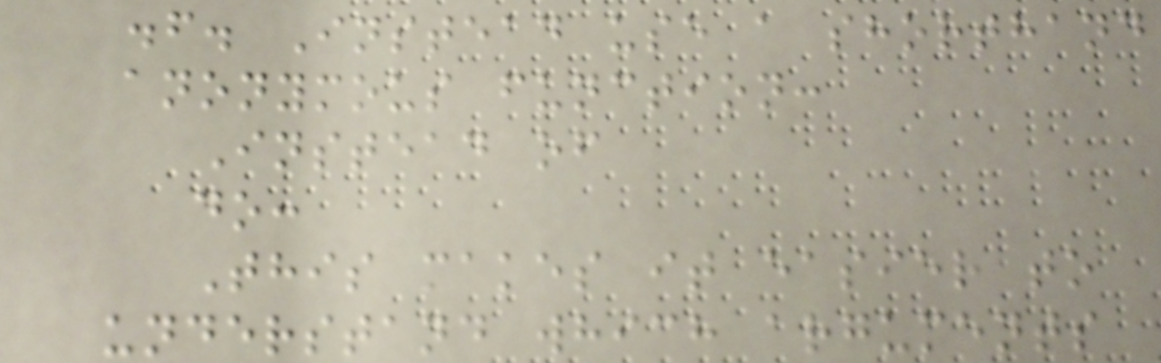.f. Instead use a shorthand
anonymous function:
Instead of
do:
This makes it easier to
understand which arguments
